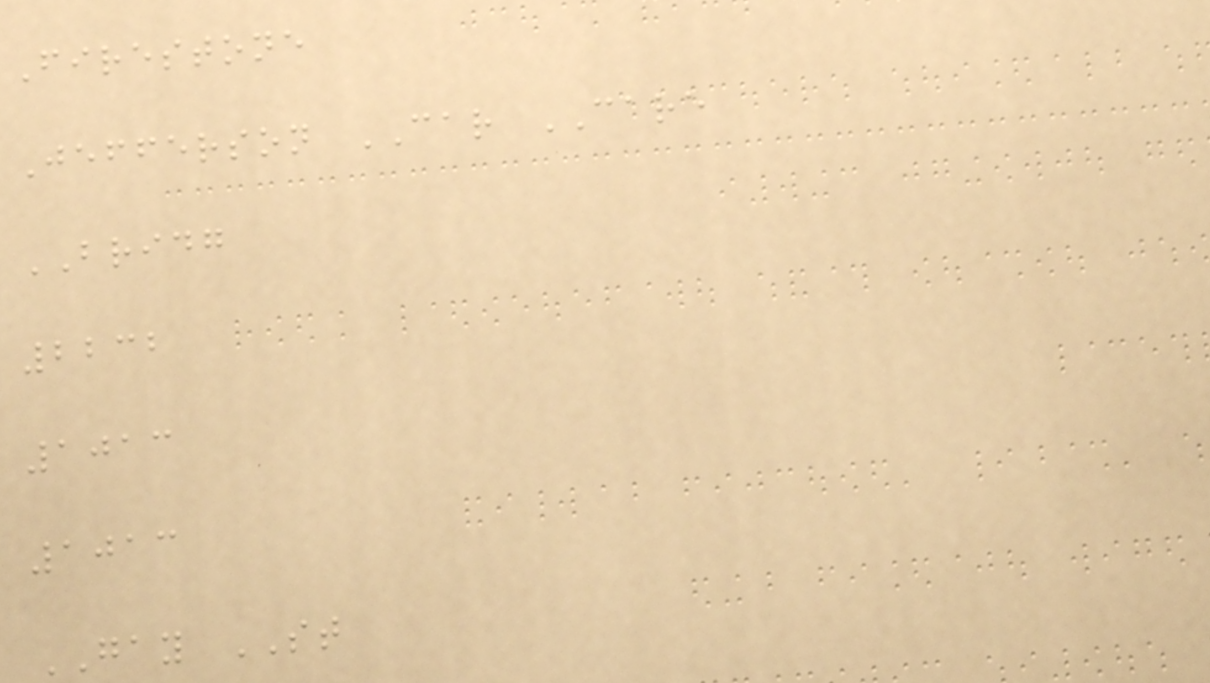Firestone
Jefferson CAR CARE
BRIDG
2232
1013
1013
GAY ST
